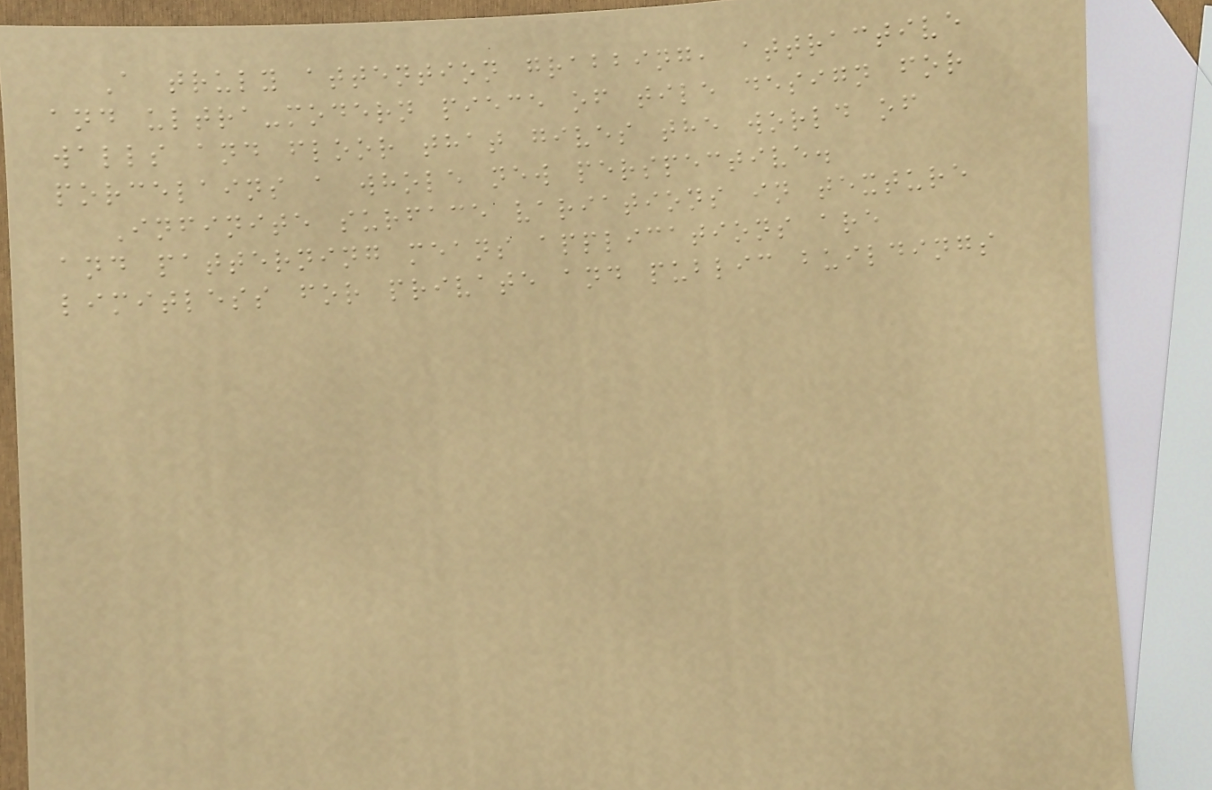A truly attention grabbing, attractive
and ultra-modern piece of tile design for
walls and floor that gives the world of
porcelains a whole new perspective.
Infinite surface variations in texture
and patterning means applications are
limitless for private and public buildings
